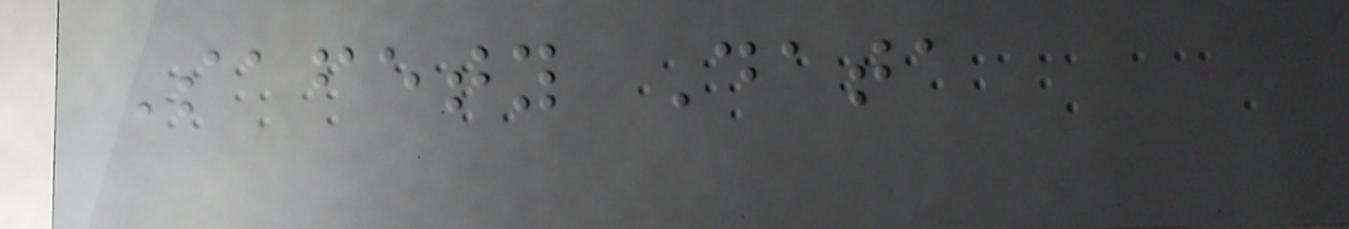Safety Data
